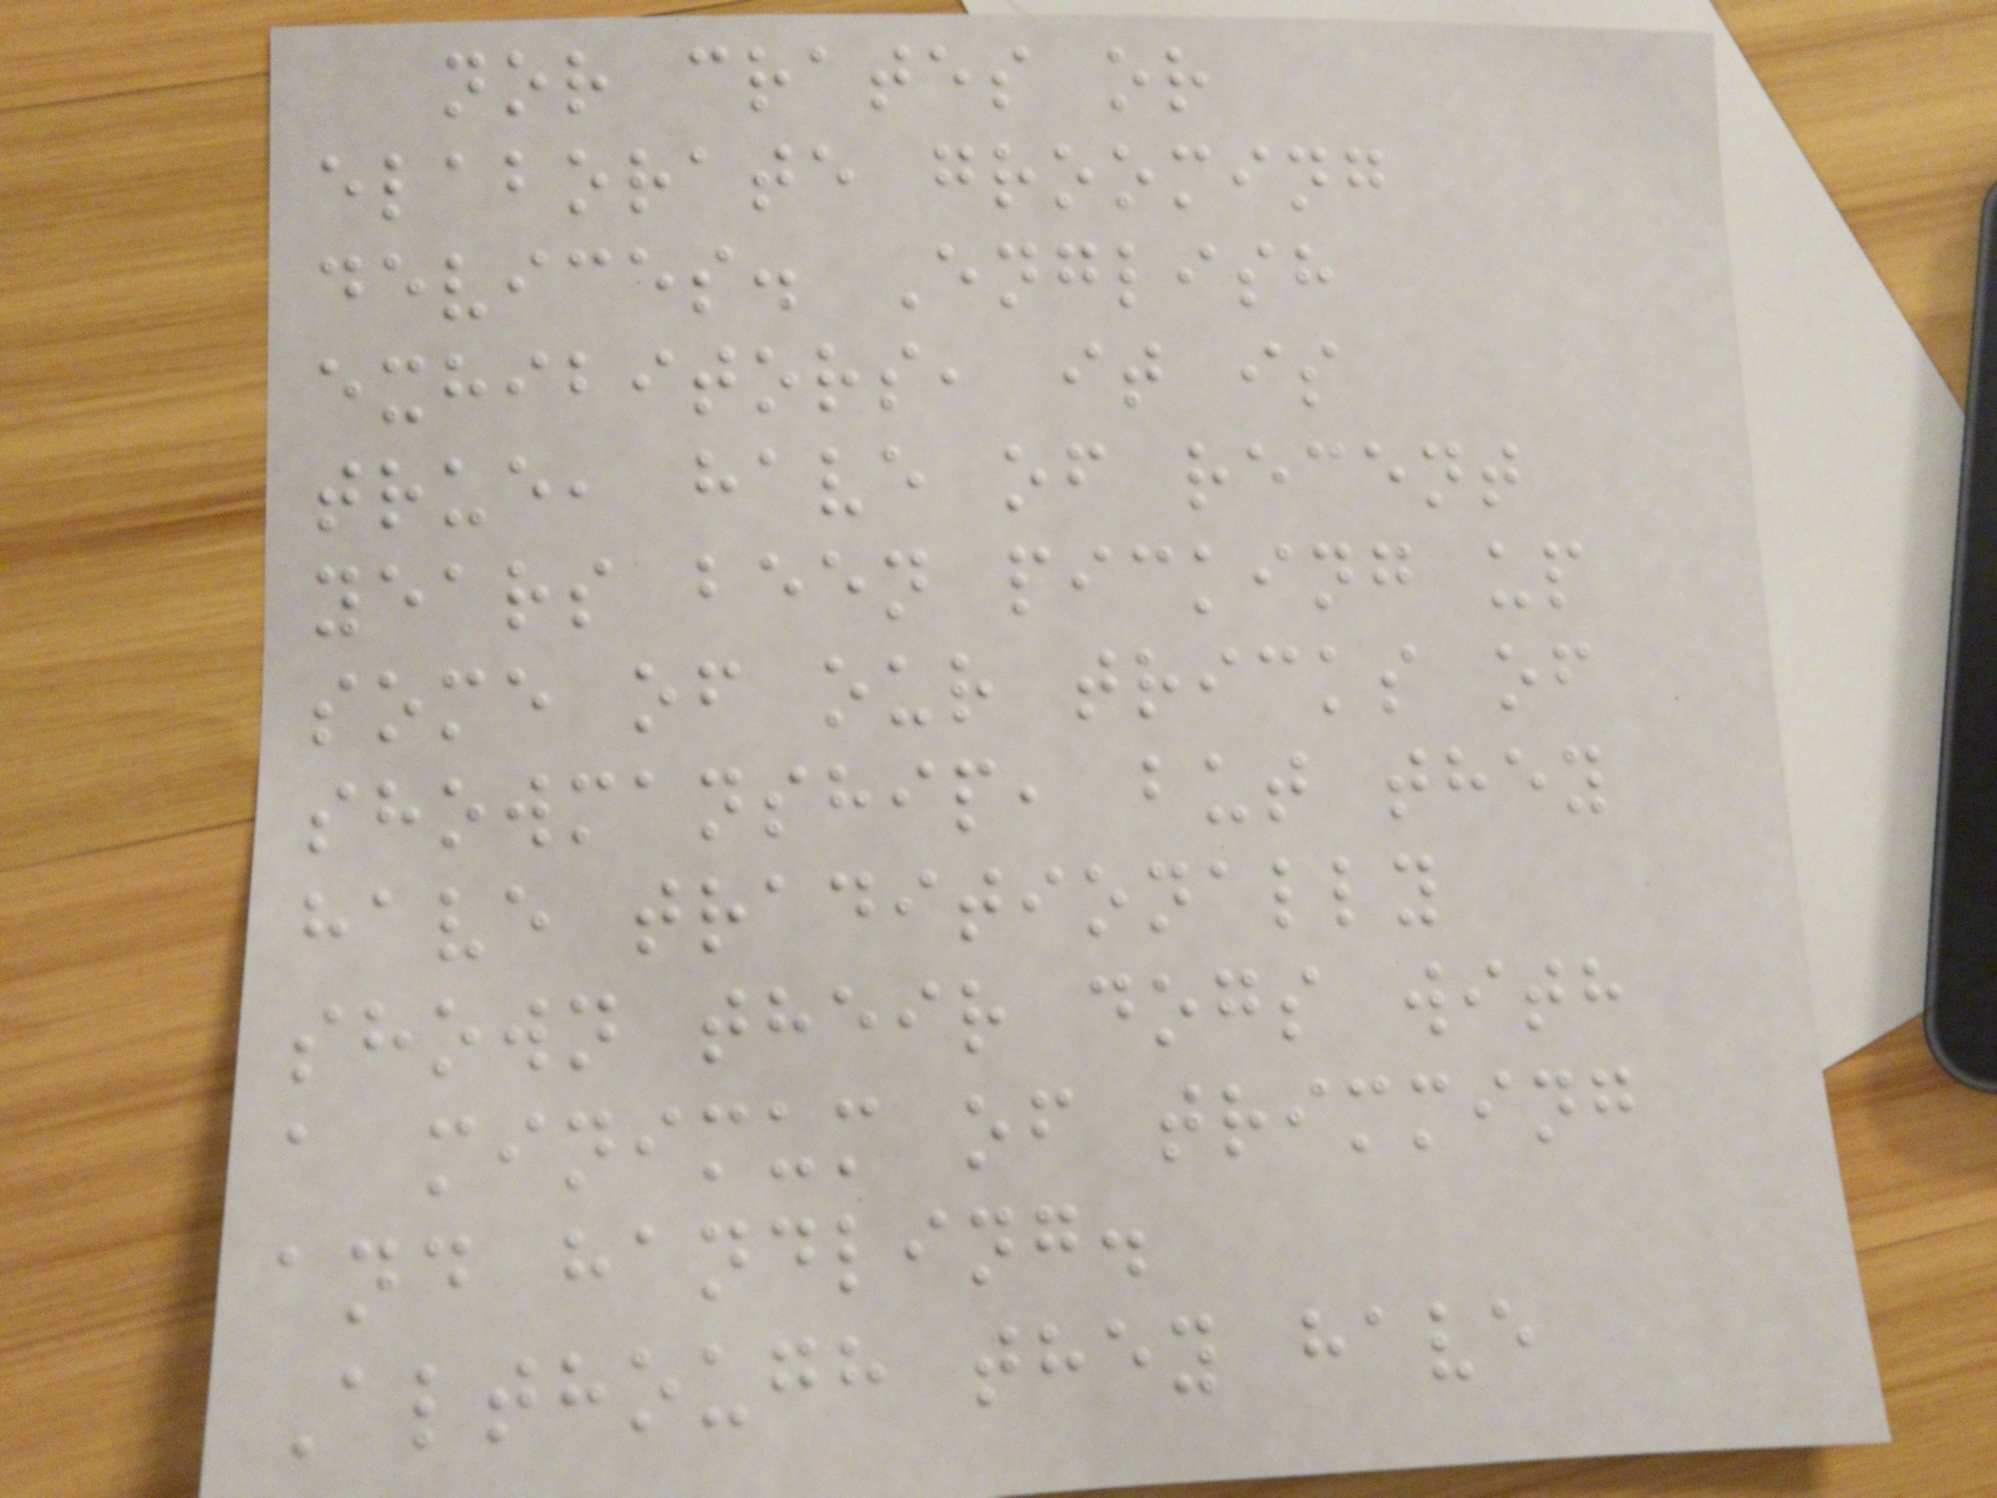nor crates or
elaborate grooming
devices. English
exhibitors, it is
true, have of recent
years been picking up
some of our tricks of
showmanship, but they
have traditionally
shown their dogs with
a minimum of trimming
and handling.
Although they have
